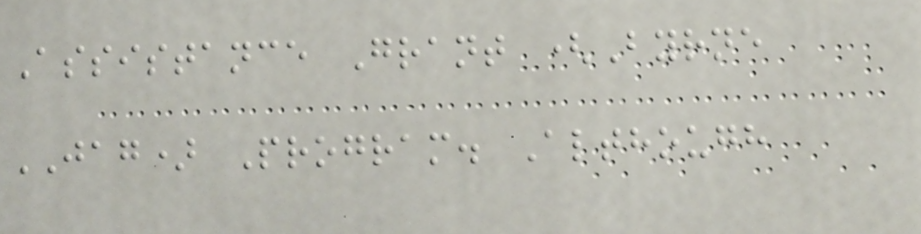Assistance Grant (Byrne
JAG) Program. Although
